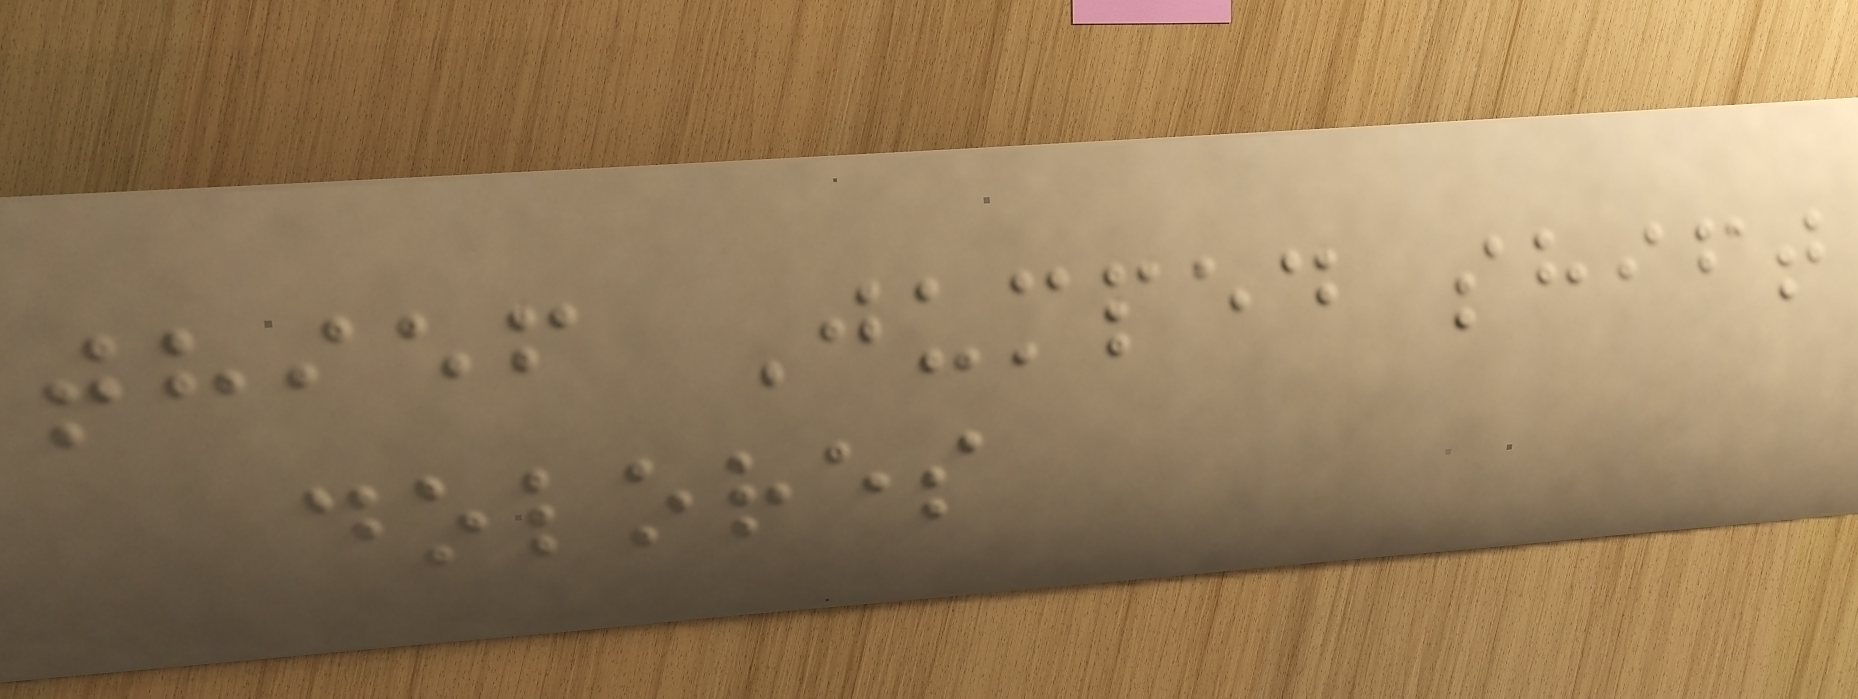thief Jumped shift
dolores
